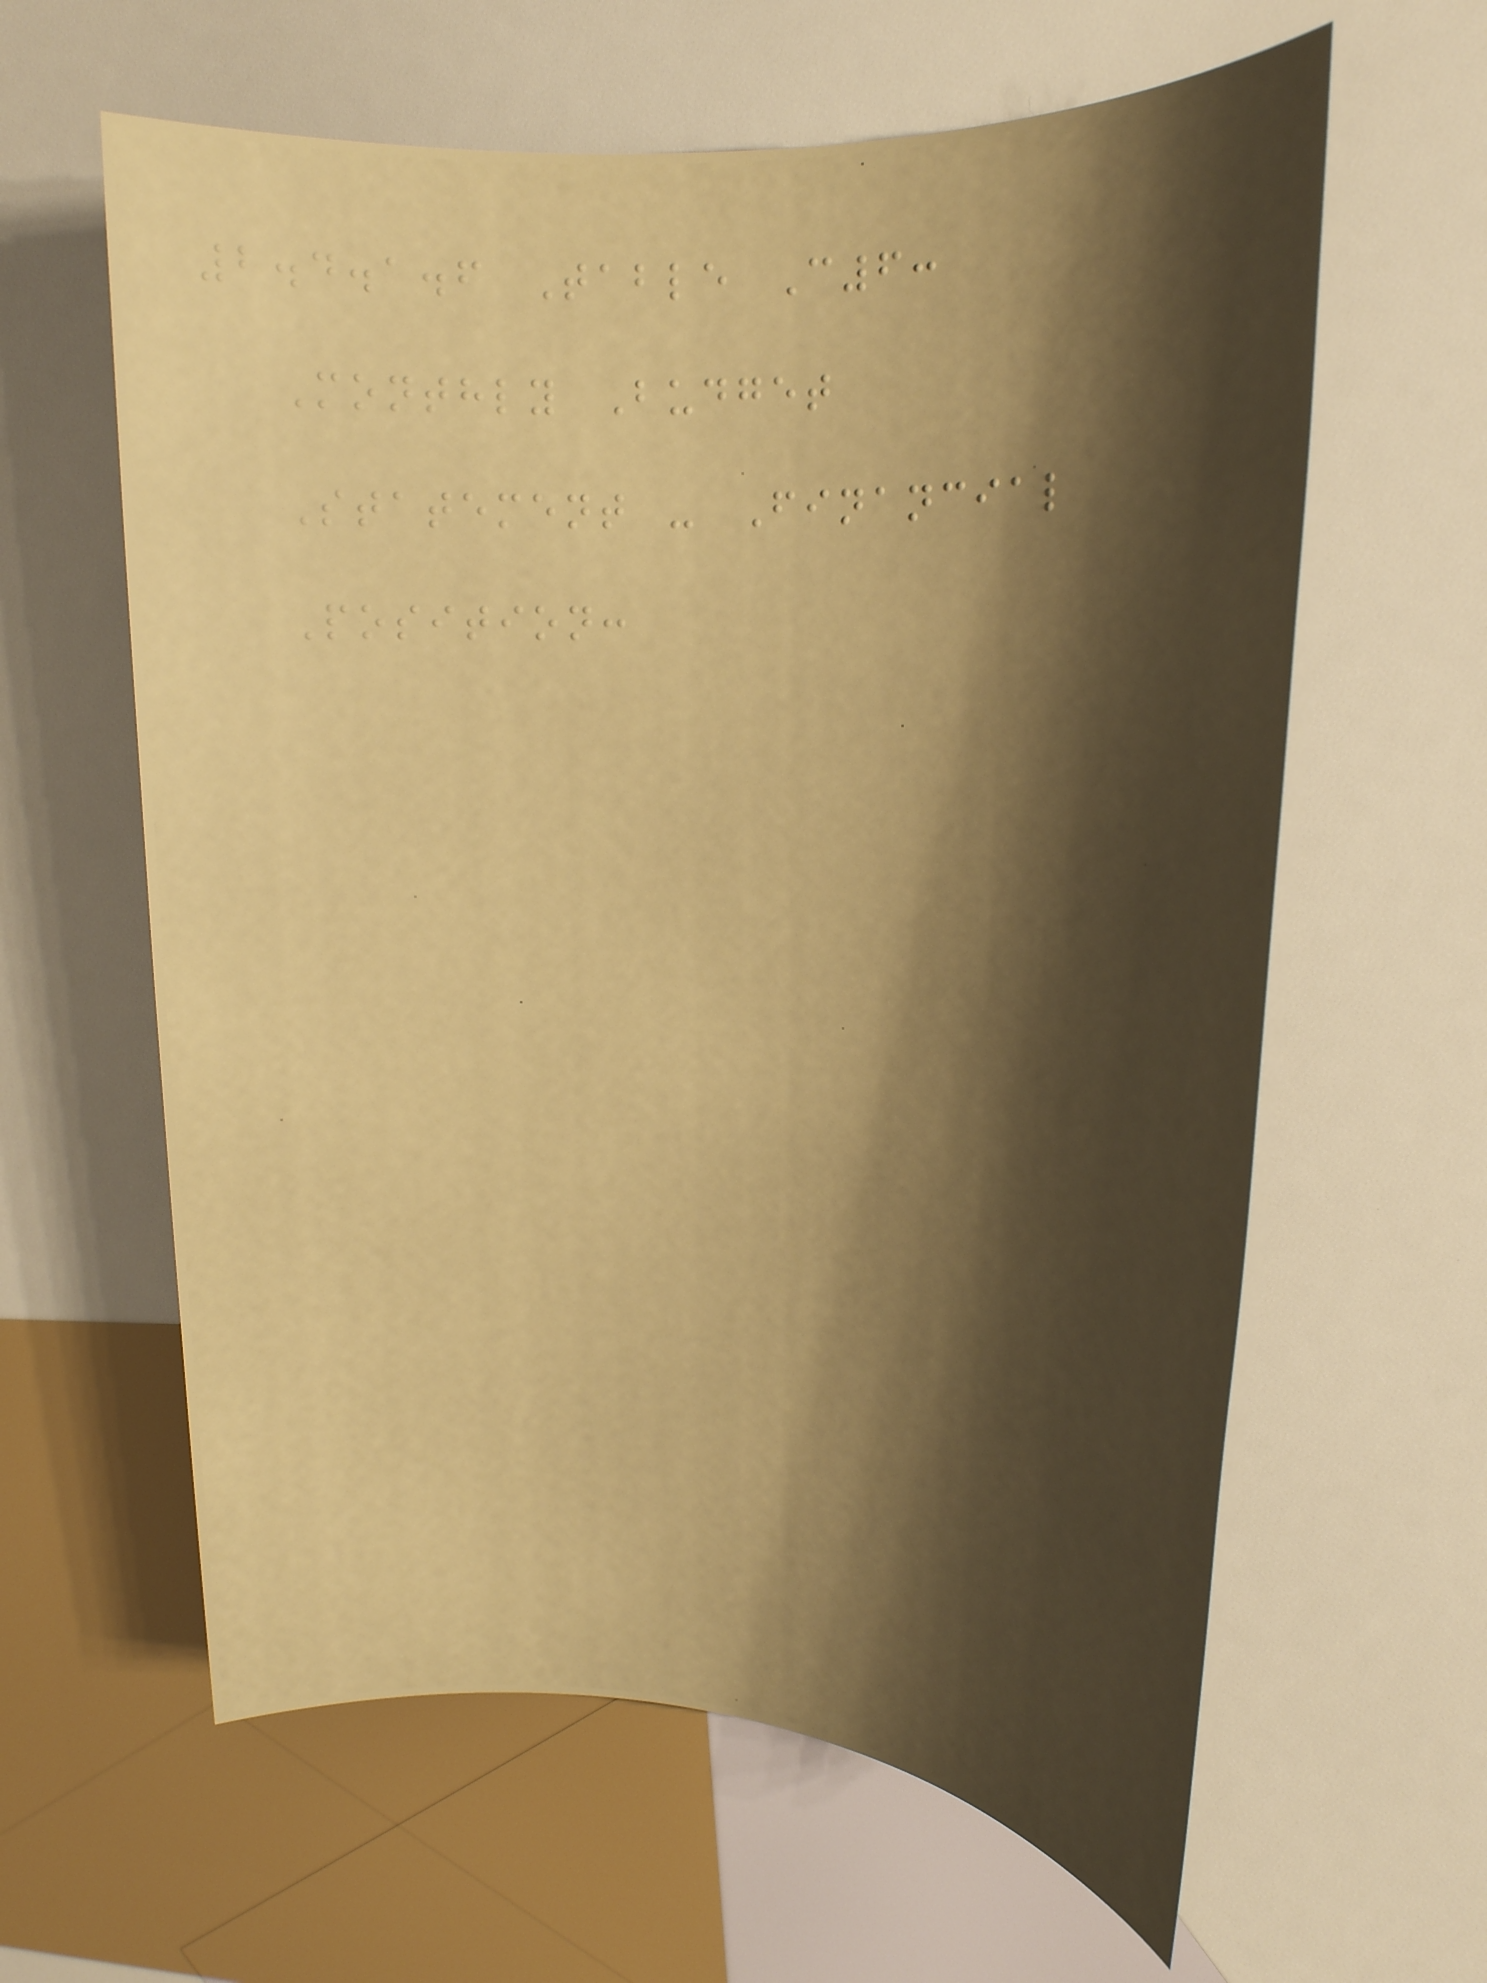2.4.1.6 Table C6:
Monthly Budget
Statement - Financial
Position:
